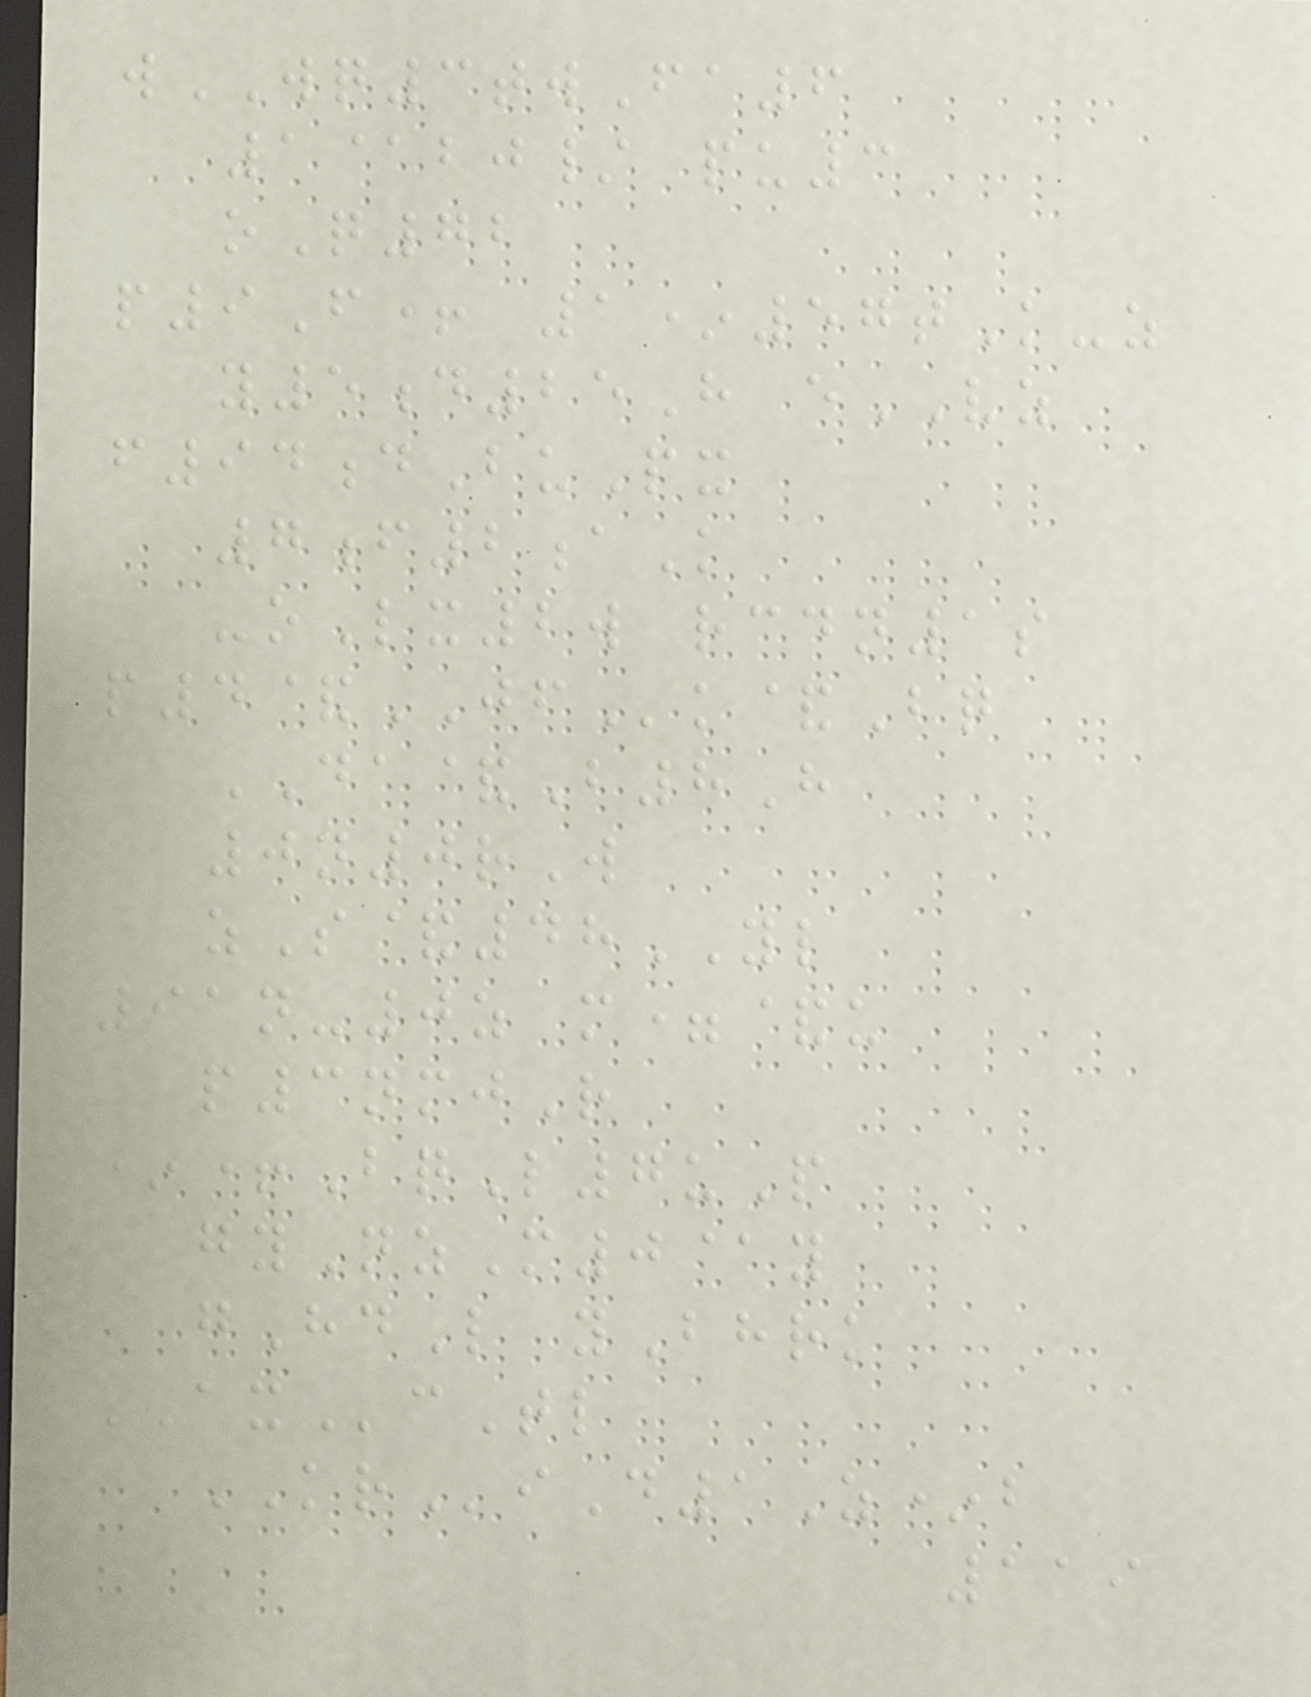wWQ3twFa6
1@bj/ pu3
oQ72
p9F+ 1*57tK-z
y5d25H eVZ
f94dBuPx
7f2aK
-oLx2w rcdn1s
p4&JFk&Bq
DA&B8H
0n0rW
zS&48YL
91n-0z m=&u
p3nmjR
*+BqL7uP
gyNzM0@y
gHdL yBhrk
AXcTl
KRiD1Z*b
119
